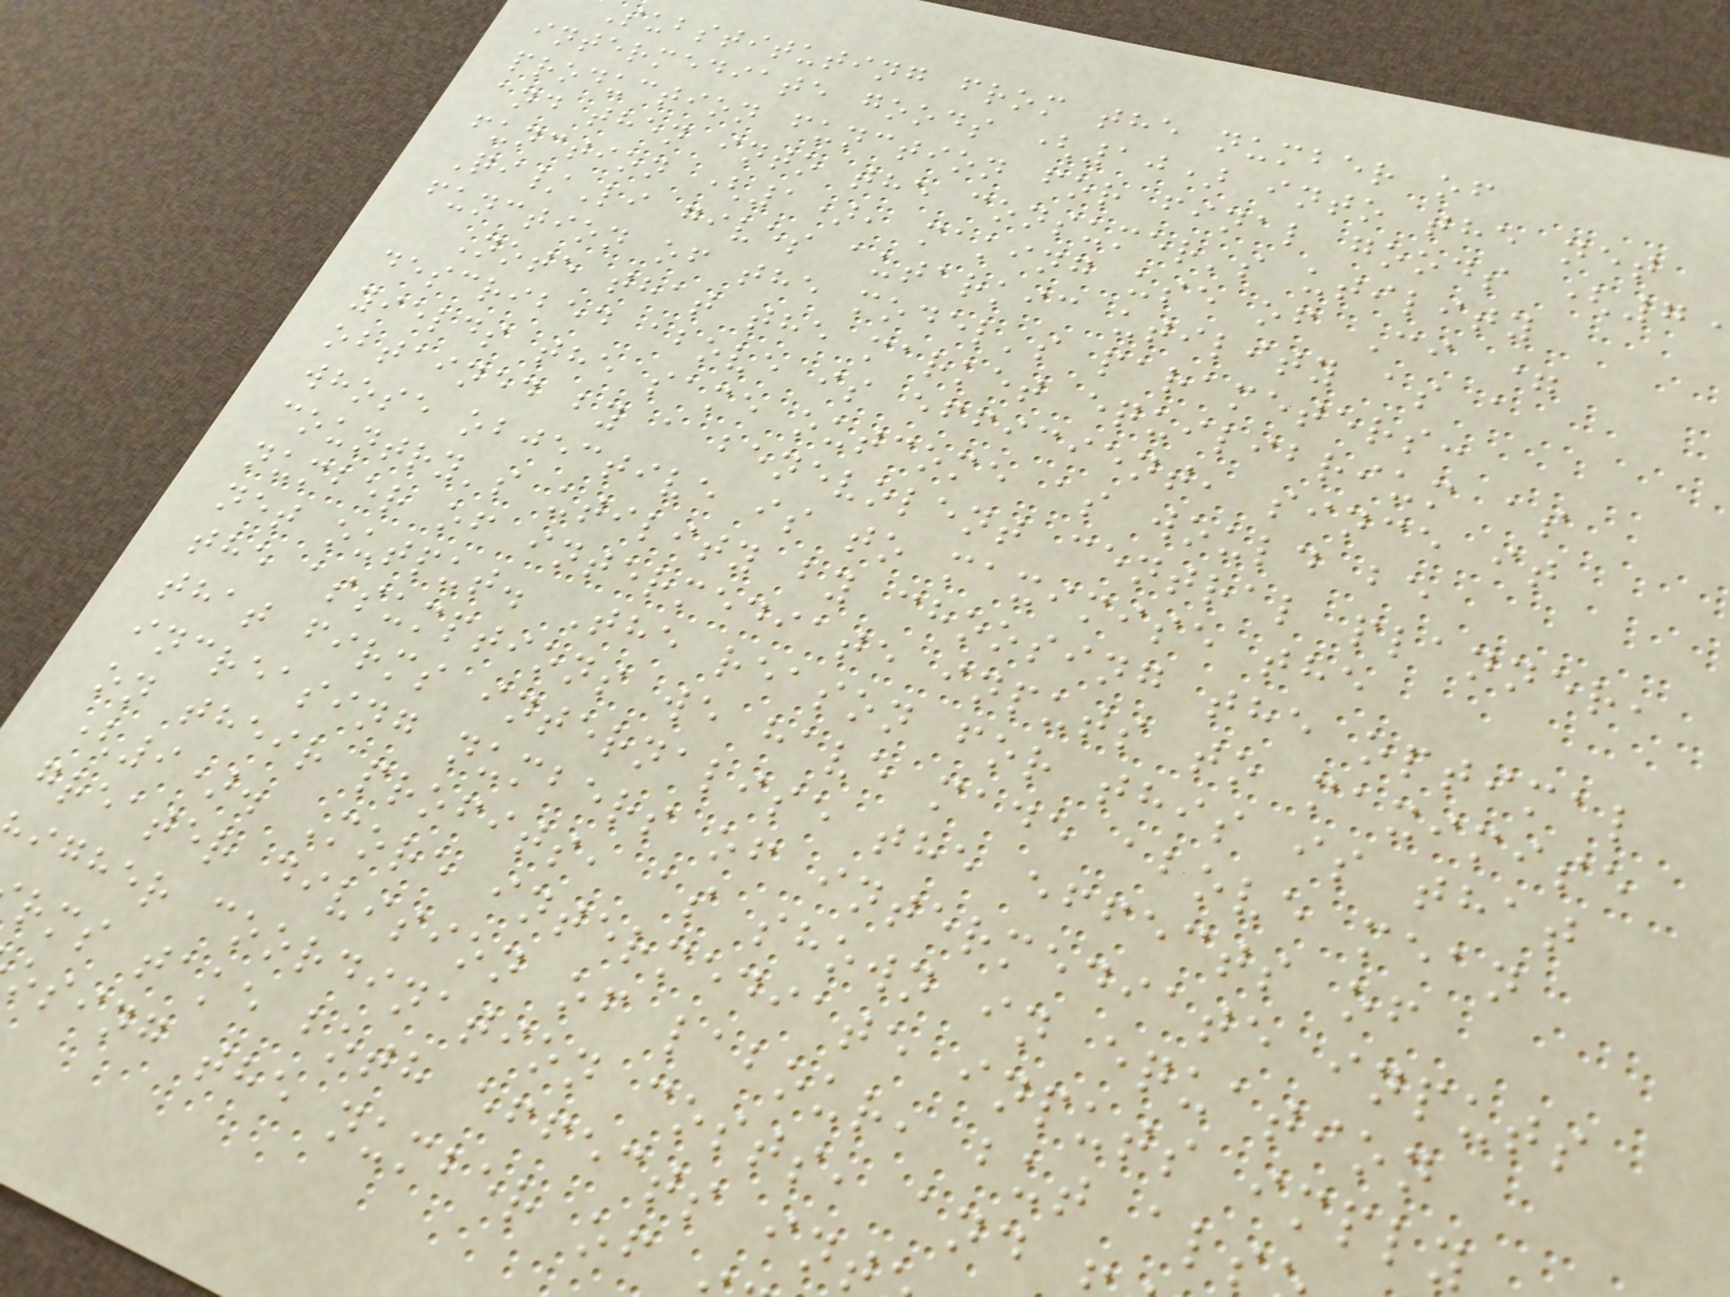substituting from the number of
intermediate goods (10) into the net
production function for final goods (7
and then into the consumer's utility
function (1), making use of Ci =
Qi/Li gives autarkic utility as a
function of the model's parameters:
Note that the market equilibrium as
described above is efficient, since it
yields the same outcome as would be
obtained by a benevolent central planner,
whose objective is to maximise the
country's utility by choosing the optimal
number of intermediate inputs to maximise
net output. The reason for this is that
the assumptions we have made above mean
that firms internalise the effects of
increasing numbers of intermediate inputs
on their profits, as shown in equation
(9). More intermediate inputs imply
greater division of labour, but als
igher coordination costs, and
rms take both effects in
osing the number of
